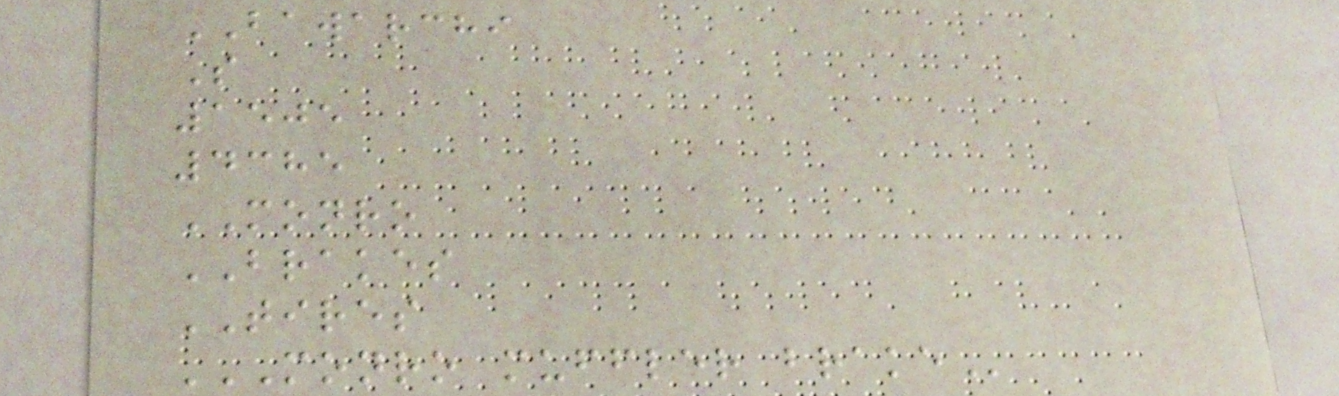BAWARCHI
S
1505
4385
MONRO
BRAKES
TIRES
MONRO MUFFLER BRAKE
